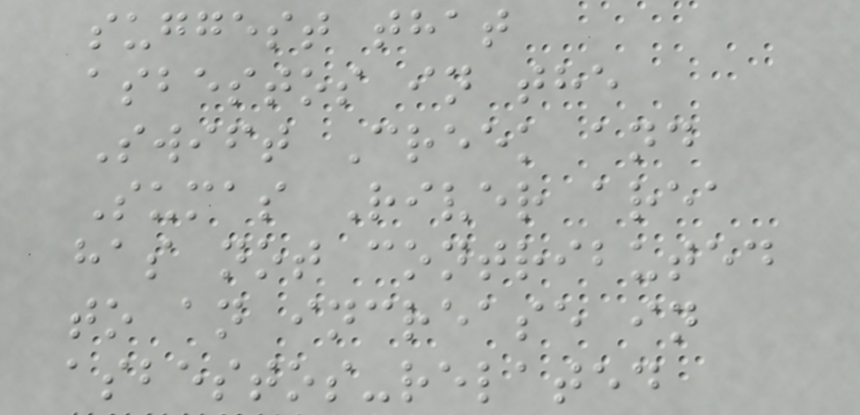suggest that
asbestos in the
Swift Creek and
Sumas River area
has not contributed
to an increase in
asbestos-related
